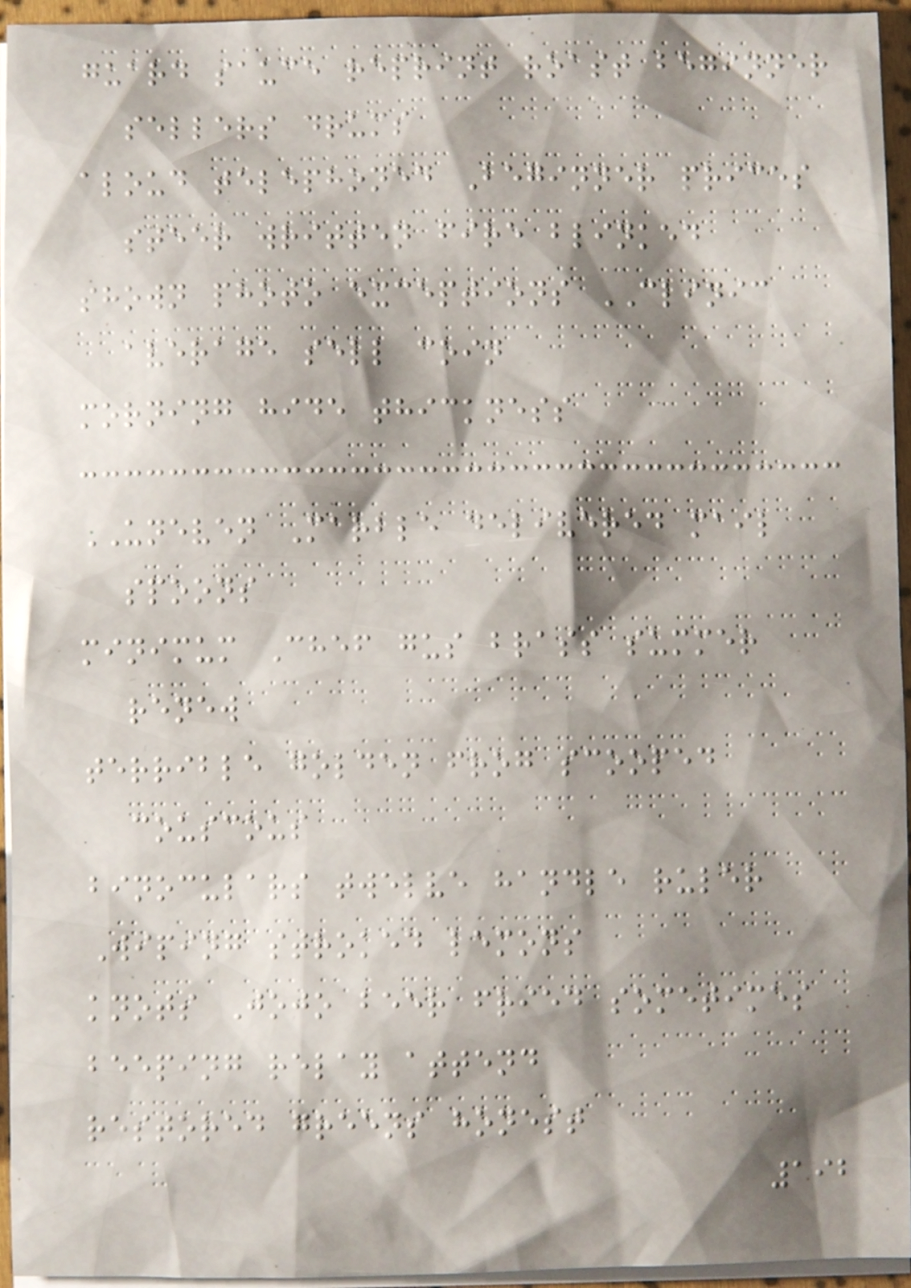guard sauce reprint roast beginner
sellers drums
aloud telephoned Beginner prices
steer written fire blinked
shown photo exceptions CLINIC
average sell coin
morning hide thickness
UNEVEN Marble delivered mail
spoons
minimum Chef gus brass summer
renew
terrible golden frog scooped
couscous
binoculars twelve handle ruler
Wiping stroked lemons
knots Jojo beer fried sometimes
beeping relay attend
restored greens honest
192
